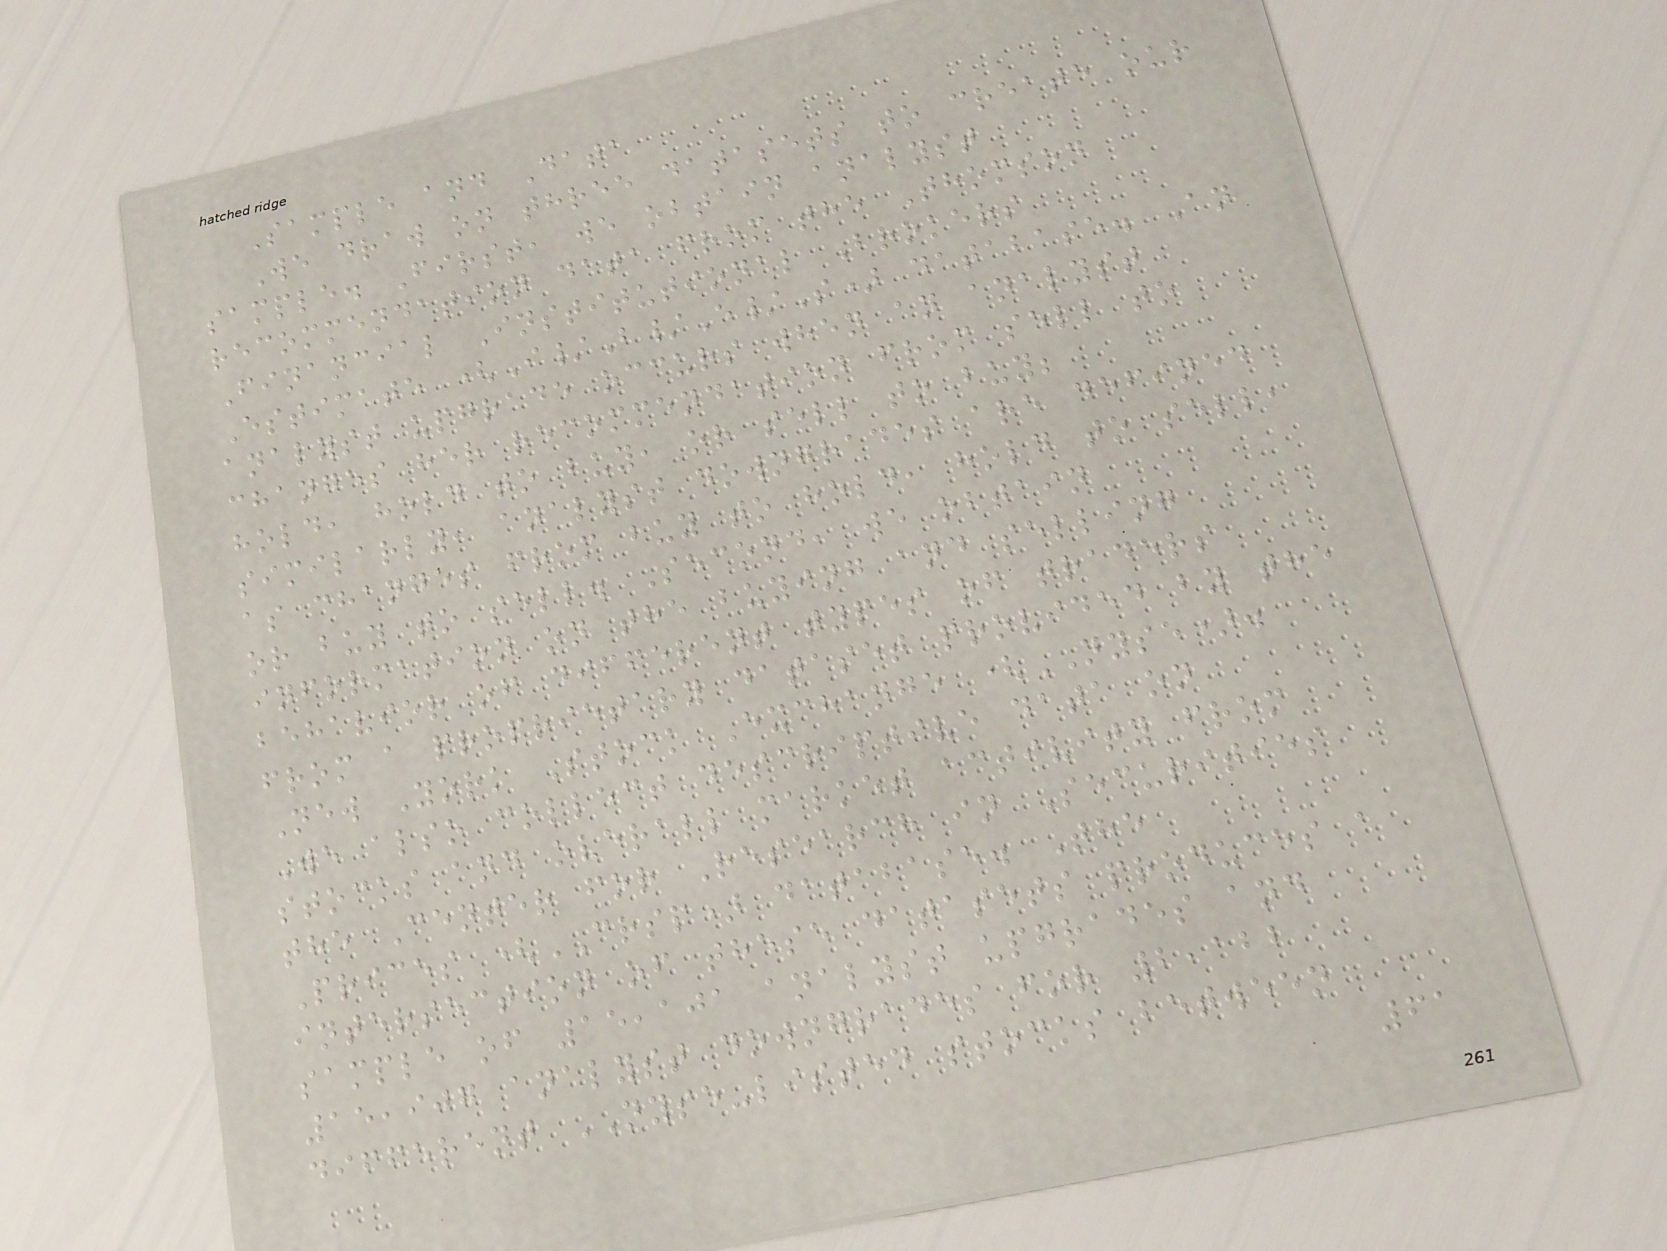Sample and Data
We draw on three datasets to create our
sample. First, we obtain analyst
recommendation data from the Thomson
Financial Institutional Brokers
Estimate (I/B/E/S) database. An
analyst upgrade occurs when an analyst
changes her recommendation from sell to
hold, hold to buy, or sell to buy;
similarly, analyst downgrades are defined
as changes from buy to hold, hold to sell,
or buy to sell. Second, we obtain
information on the buying and selling
behavior of different types of traders
from a proprietary dataset provided by the
New York Stock Exchange (NYSE).
We also collect descriptive data on
stocks and overall market activity from
the Center for Research in Securities
Prices (CRSP) database. The
intersection of these datasets produces a
sample of 15,101 analyst upgrades and
15,907 analyst downgrades for 2,122
different NYSE-listed stocks between
61
